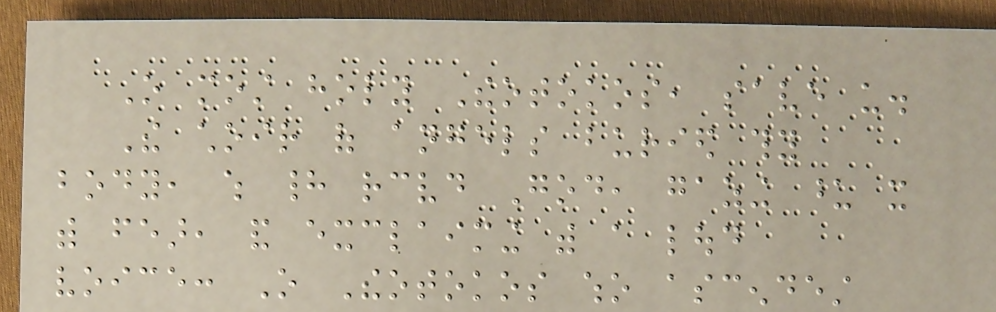O most holy Theotokos, save us.
The choir of angels buried thy
body, which had received God, gazing upon it
with fear, and exclaiming with a loud
voice: O Theotokos who ascendest
